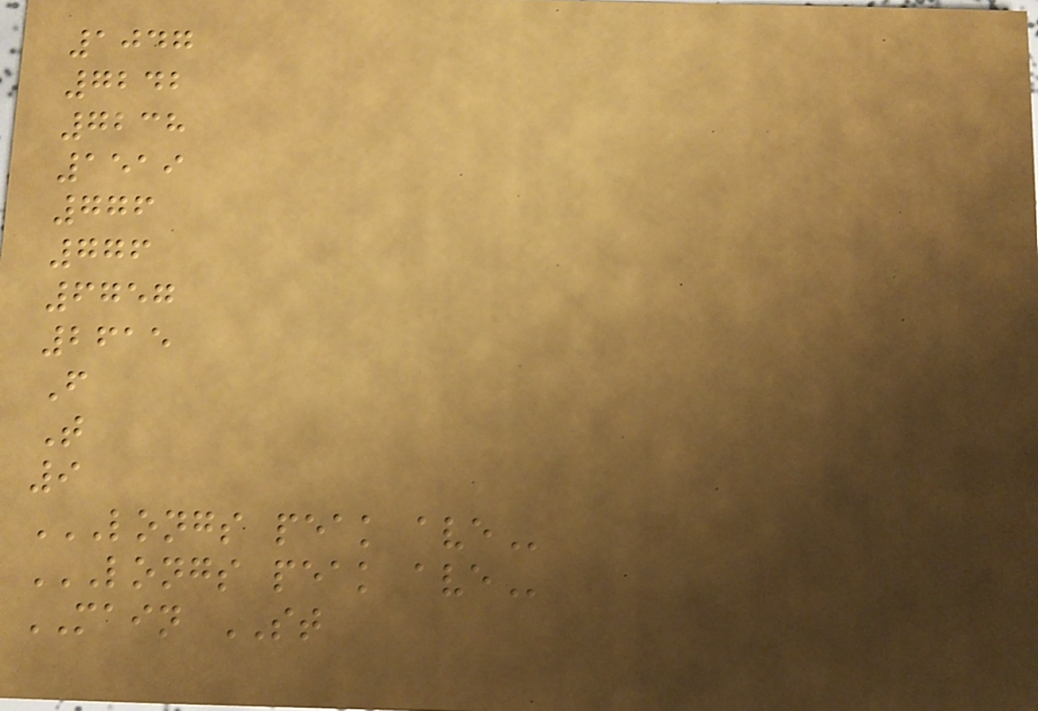1047
7242
7238
1519
776
776
6757
2615
F
T
9
LONGS PEAK AVE
LONGS PEAK AVE
MAIN ST
